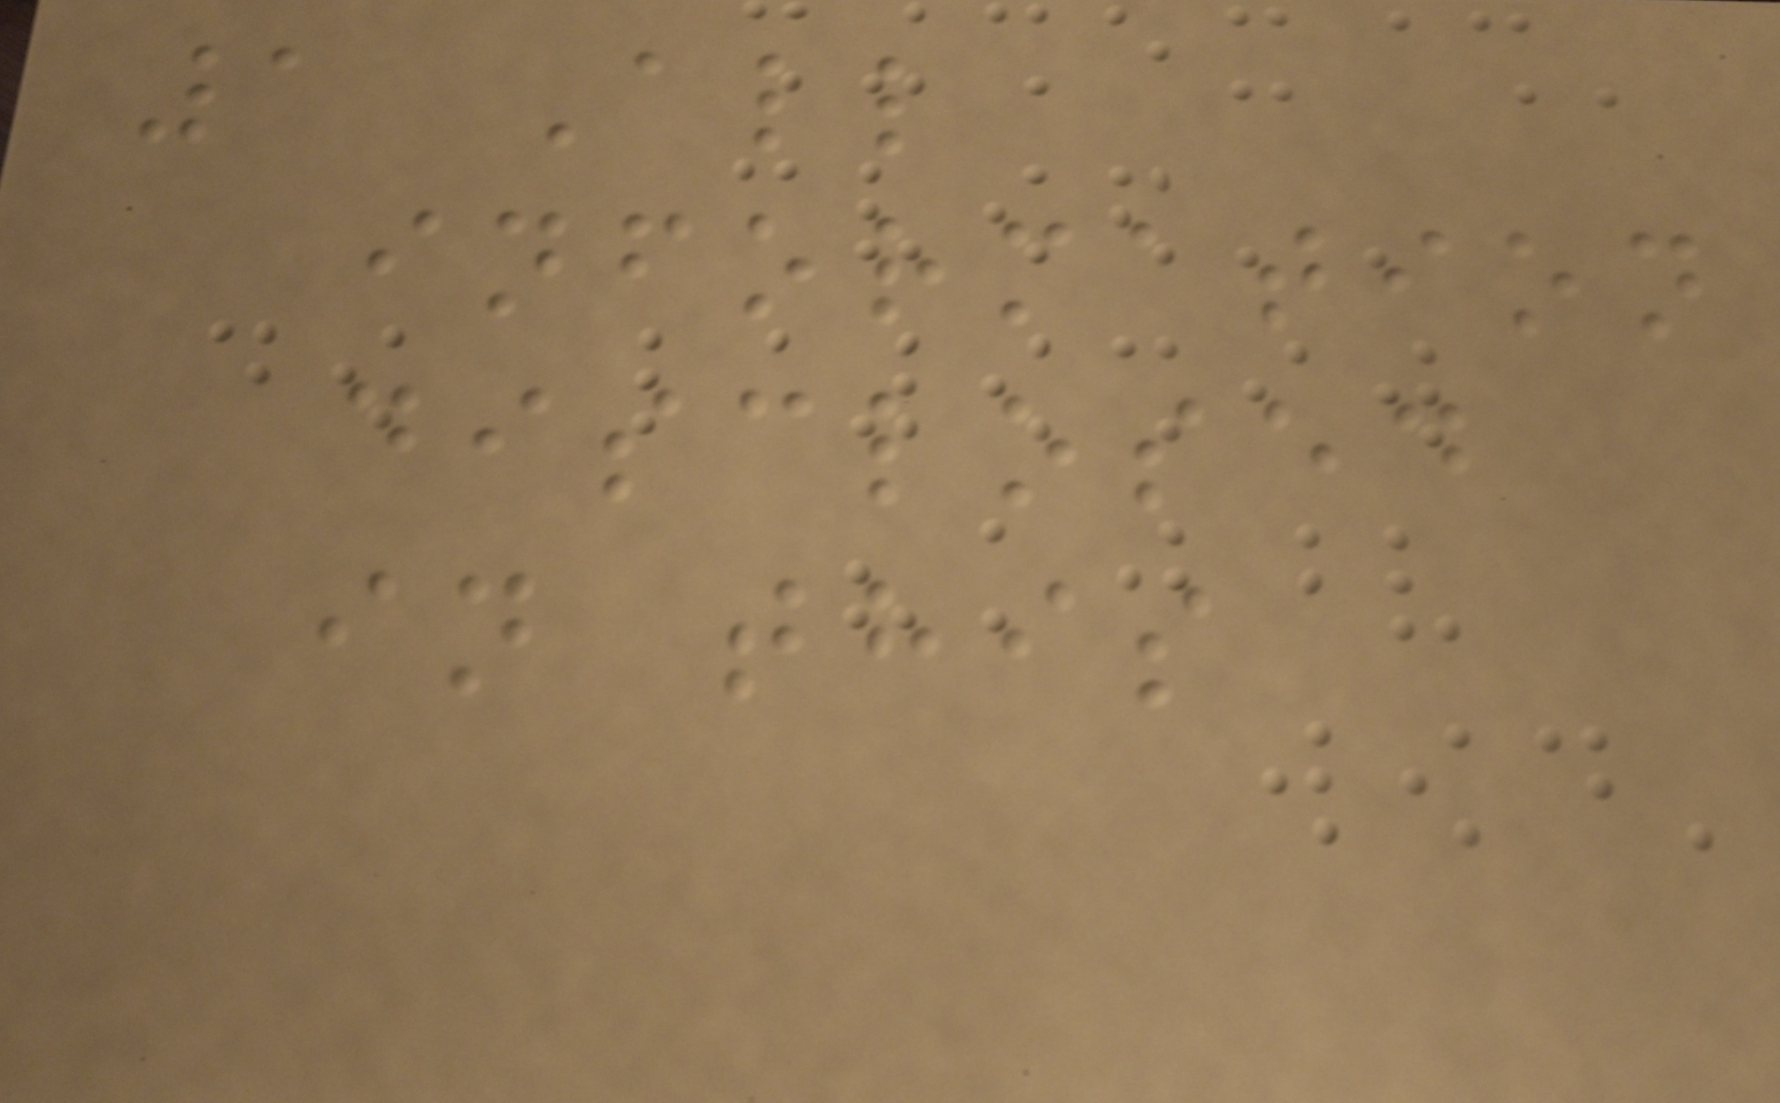1 All
information
disclosed
in this
